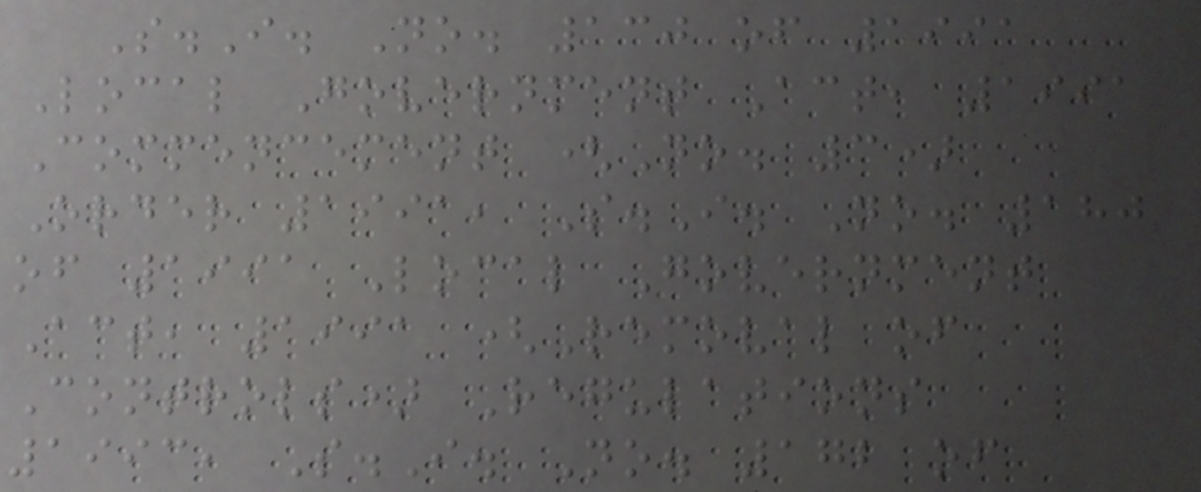S.I. No. 130 of 1991
Local Government Act, 1991
Commencement (No. 3)
Order 1991, S.I. No. 180
of 1991 Local Government
Act, 1991 (Removal of
Controls) Regulations
1993, S.I. No. 172 of
